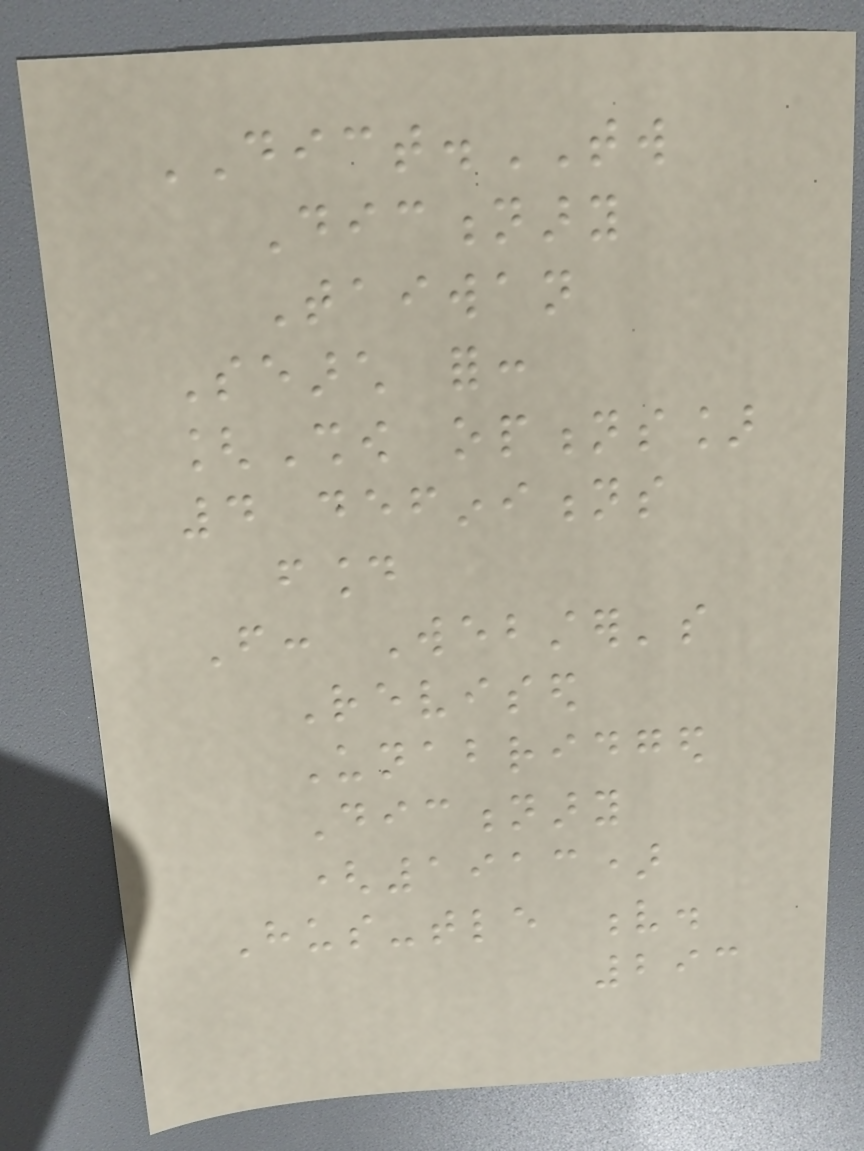DICT.TW
Dictionary
Taiwan
Search for:
[Show options]
4 definitions
found
From: Webster's
Revised
Unabridged
Dictionary
(1913)
Hus-tle v.
293
